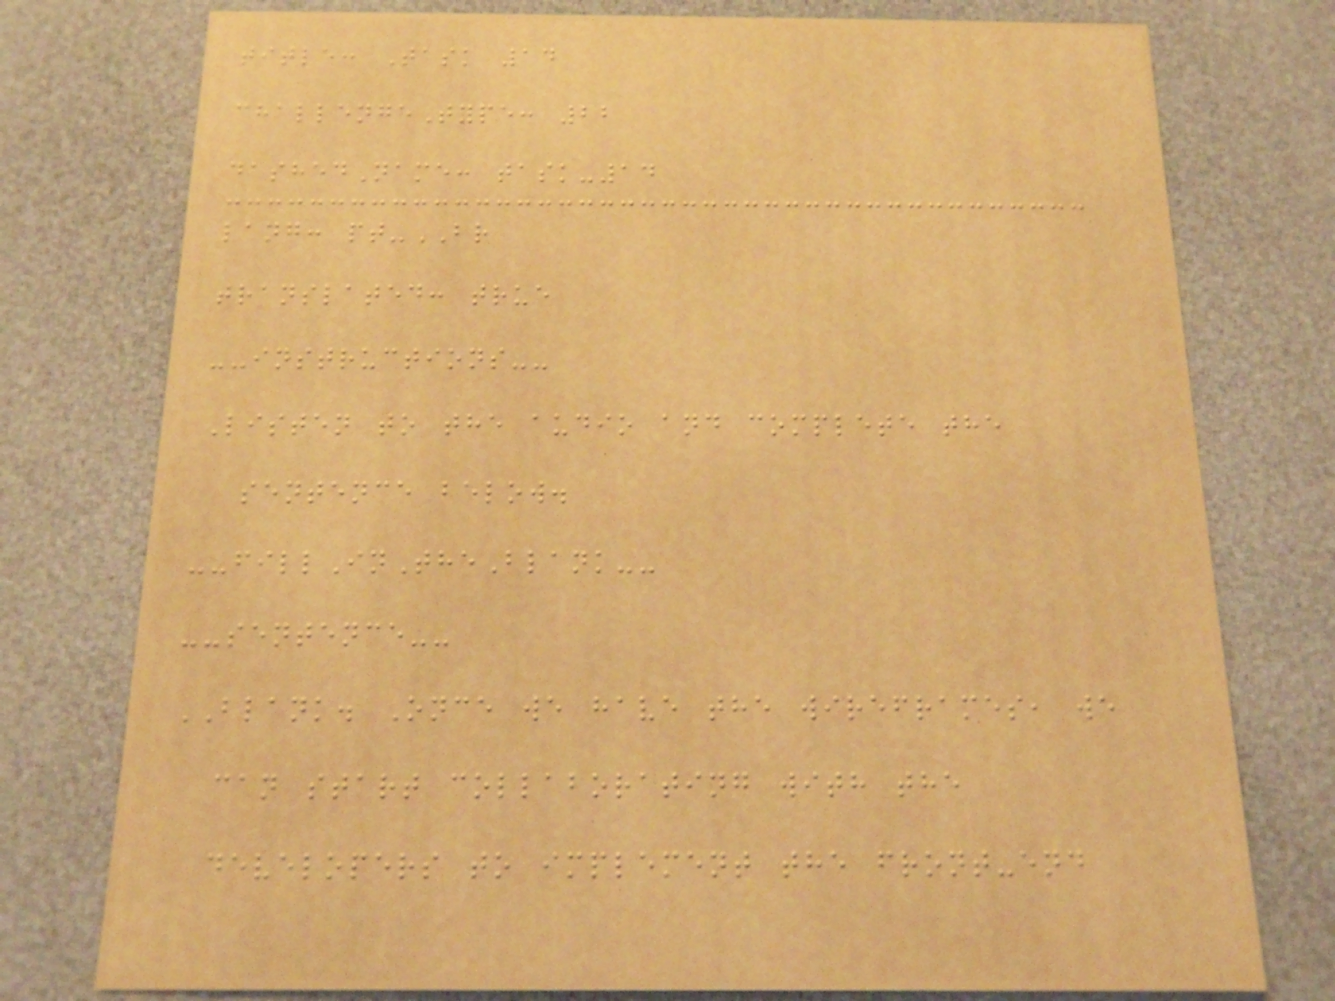title: Task 14
challengeType: 22
dashedName: task-14
lang: pt-BR
translated: true
--instructions--
Listen to the audio and complete the
sentence below.
--fillInTheBlank--
--sentence--
BLANK. Once we have the wireframes, we
can start collaborating with the
developers to implement the front-end
